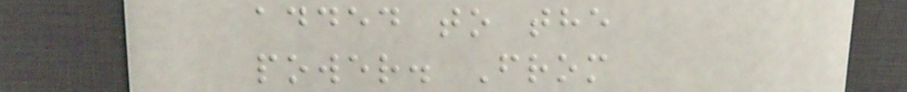added to the
power. From
